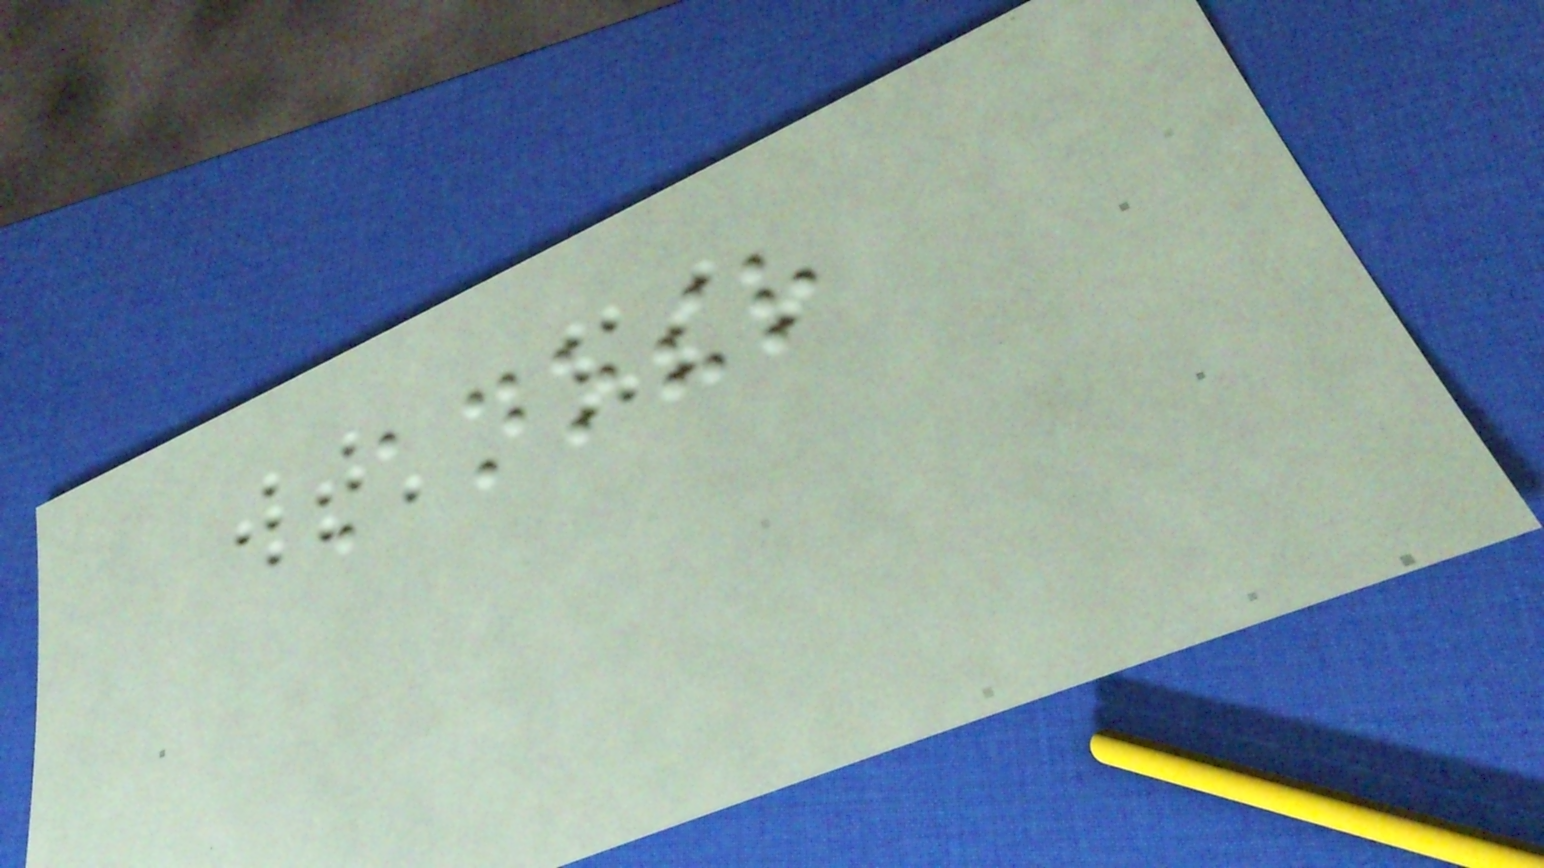Another
